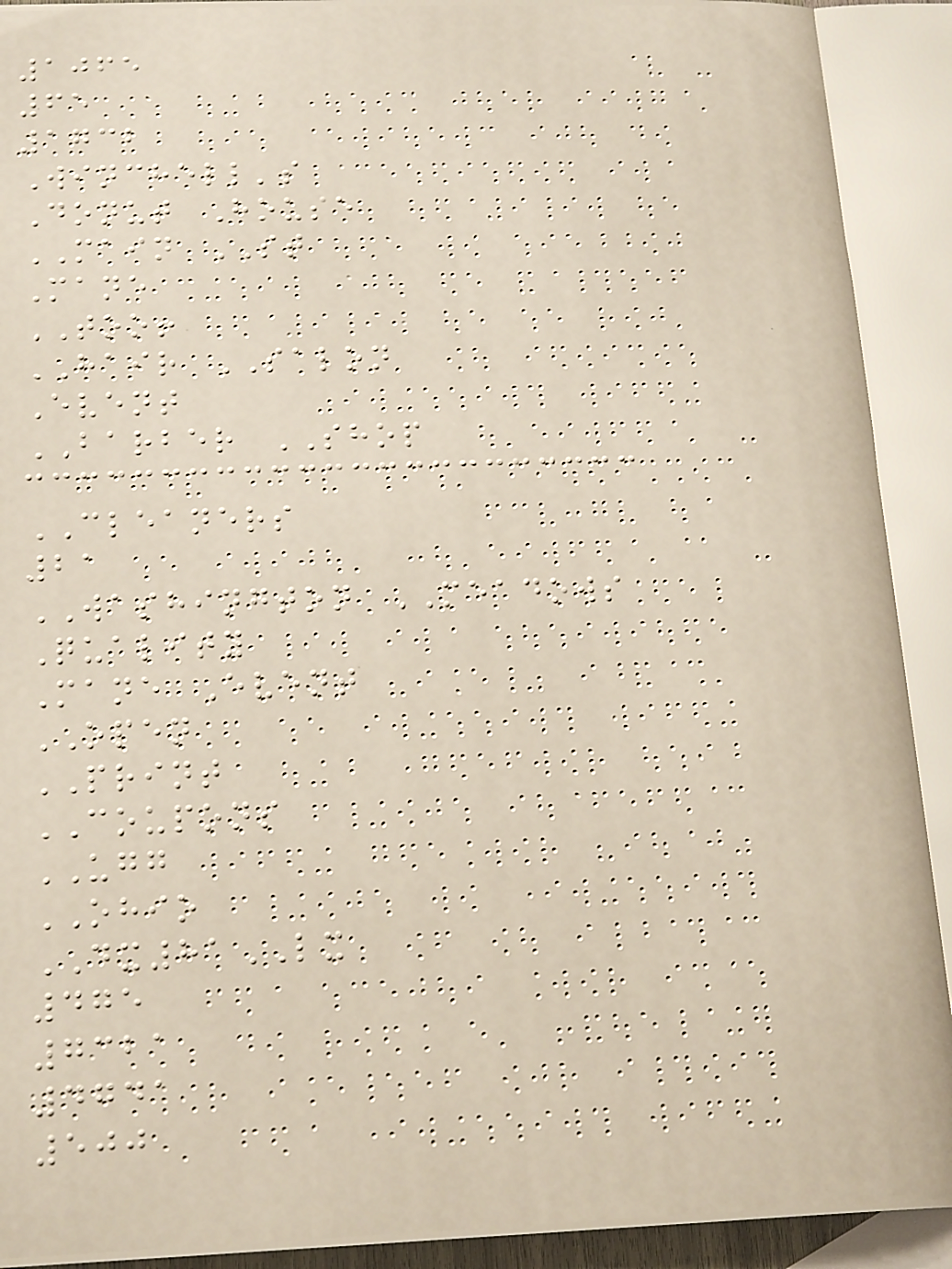1065
65
1732
Winchell's
Donut House
MAIN ST
Mane
TOO!
HAIR SALON
Event
BARBER SHOP
CLEANERS
21
WASHINGTON MEADOWS
Quality
Mane Event
OPEN
PRINT
COUPONS
UGG
OHIO
DX81LX
475
7321
4741
500
